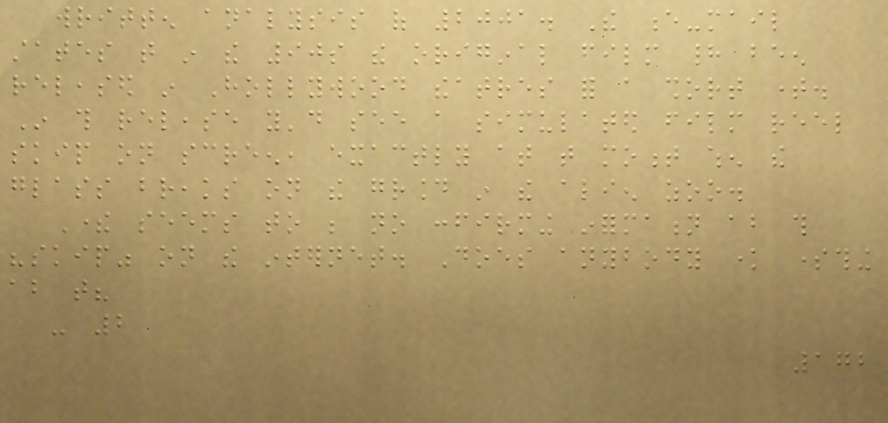written analysis of 2001. The e-mail
states that in the 90s the original film had been
released in Hollywood theatres for a short time.
In this release you'd see a simulated film reel
skip on screen, exactly at that moment when the
glass breaks on the ground in the alien zoo.
There seems to be no confirming information about this
"skip" on the internet. Does anybody know something
about that?
- 2
172
